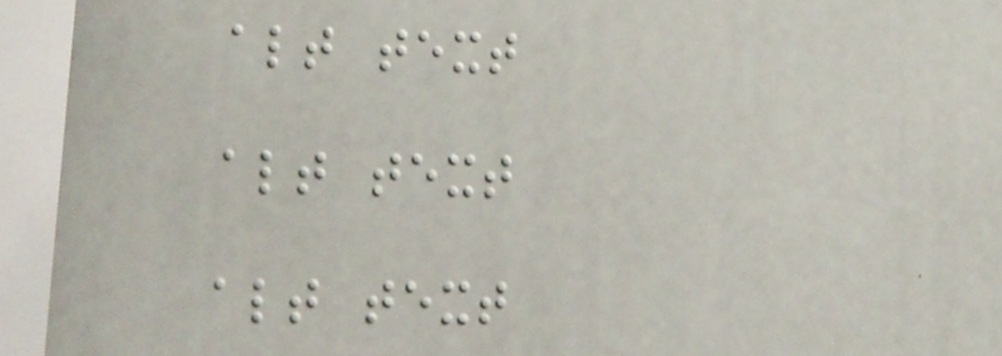alt text
alt text
alt text
